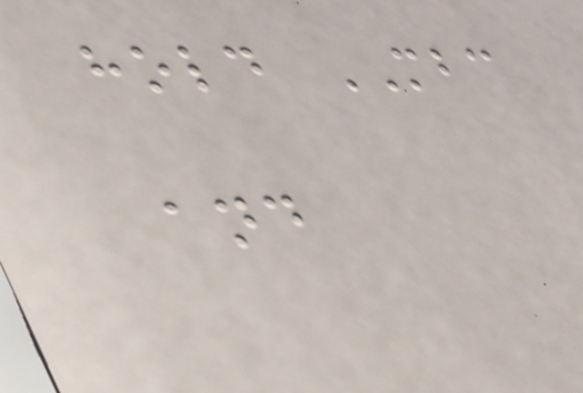hold MBC
and
